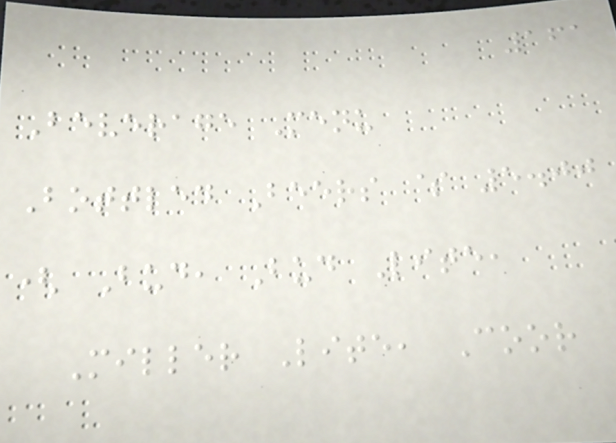161
Beverage Menu
Bottled Beers $ 5.00
( Bud, Bud Lite,
Miller Lite, Coor
